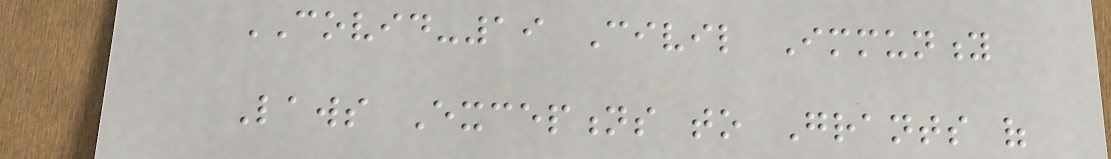COVID-19 Civil Immunity
Laws Exceptions to Grants of
